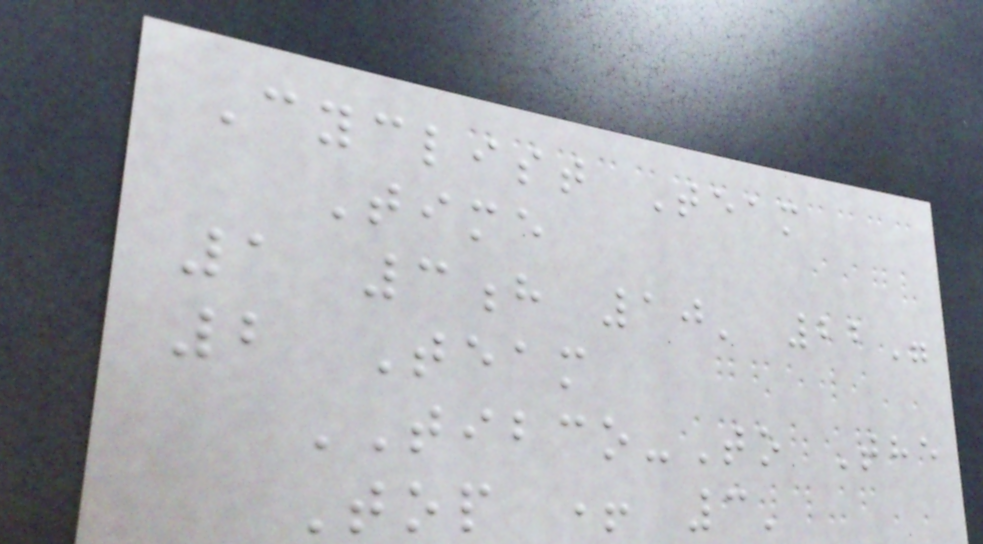Cyclist Team
Time
1 3h 10' 22"
2 Team
TIBCO-To The
Top + 3'
